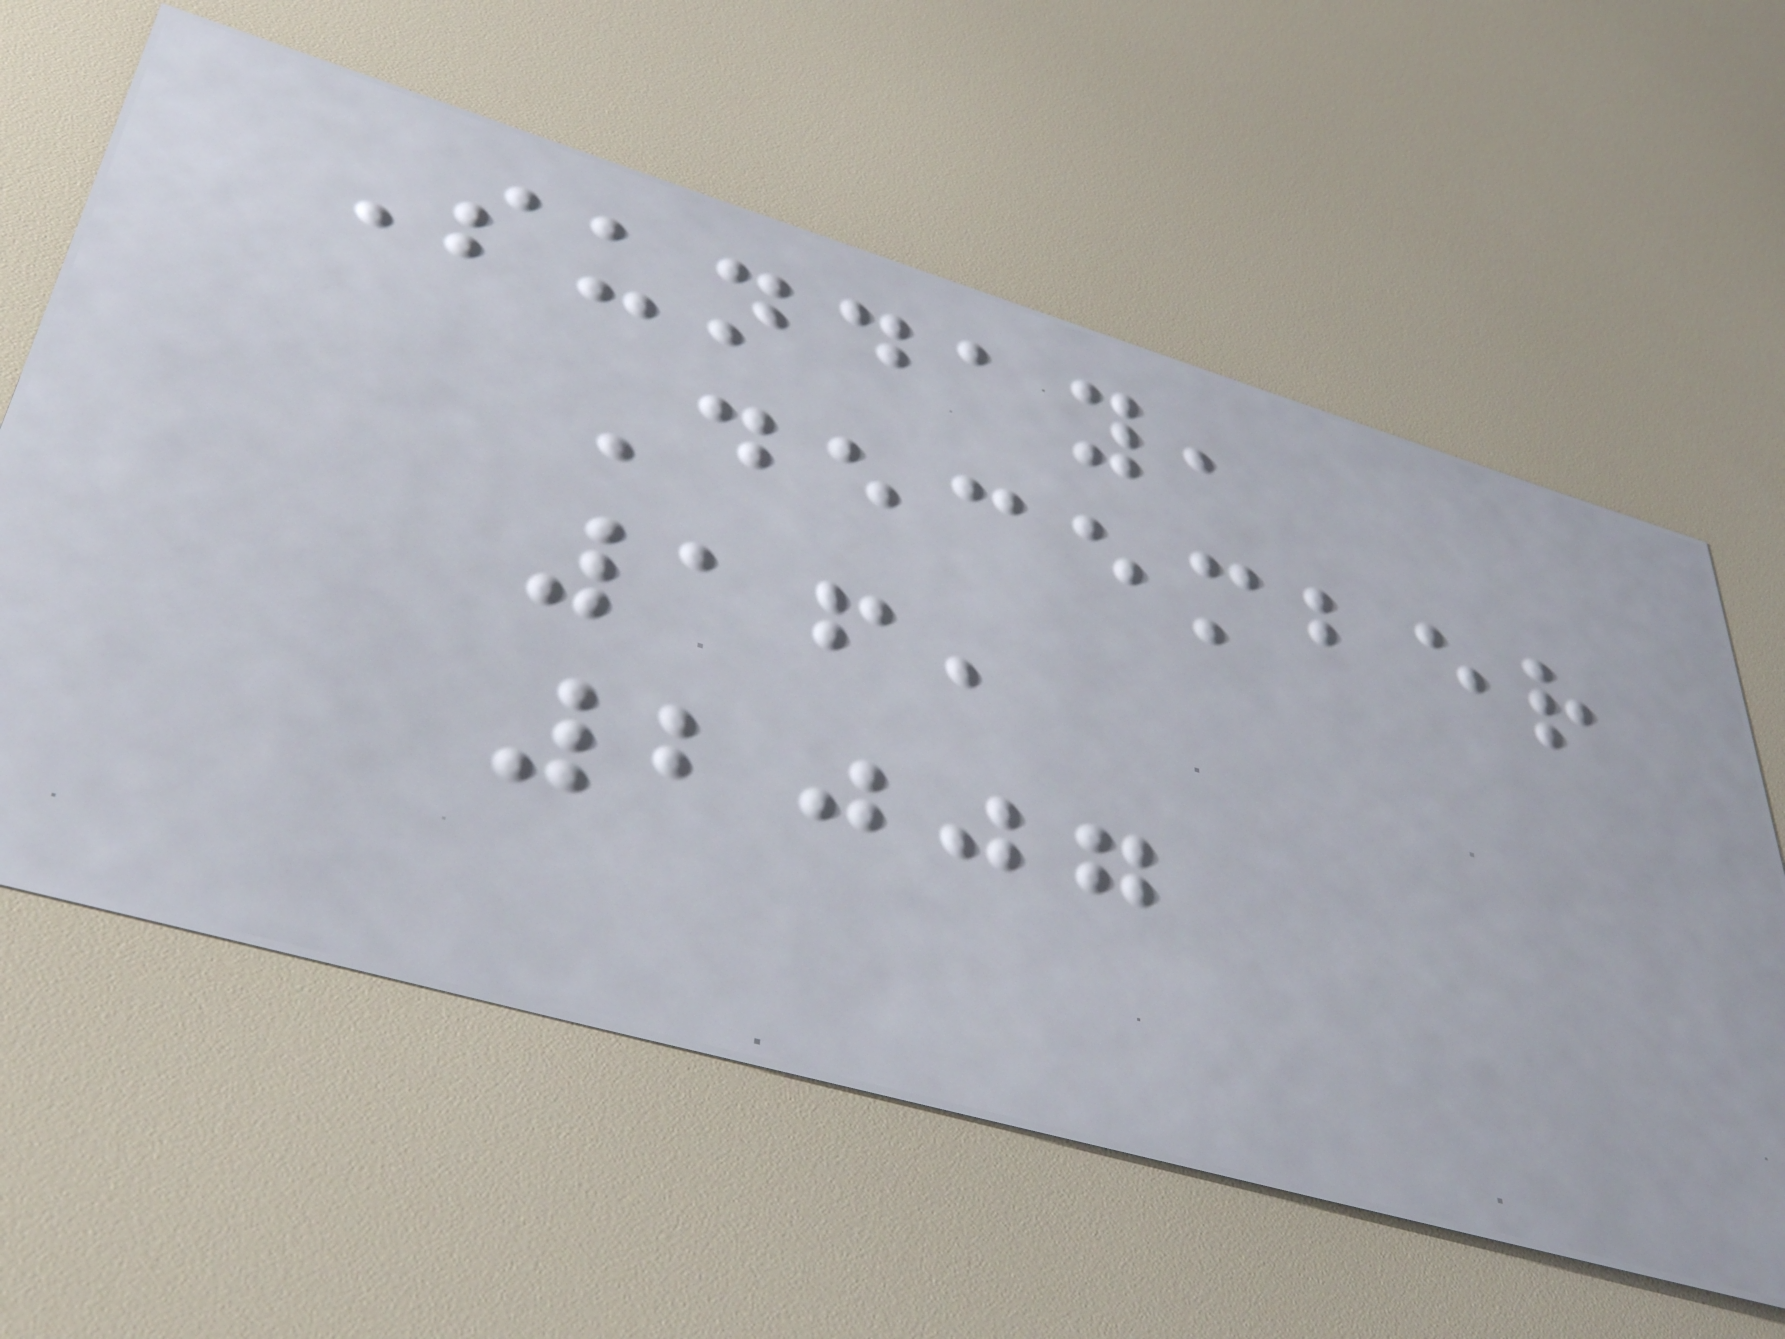Sunday,
December
16,
2007
